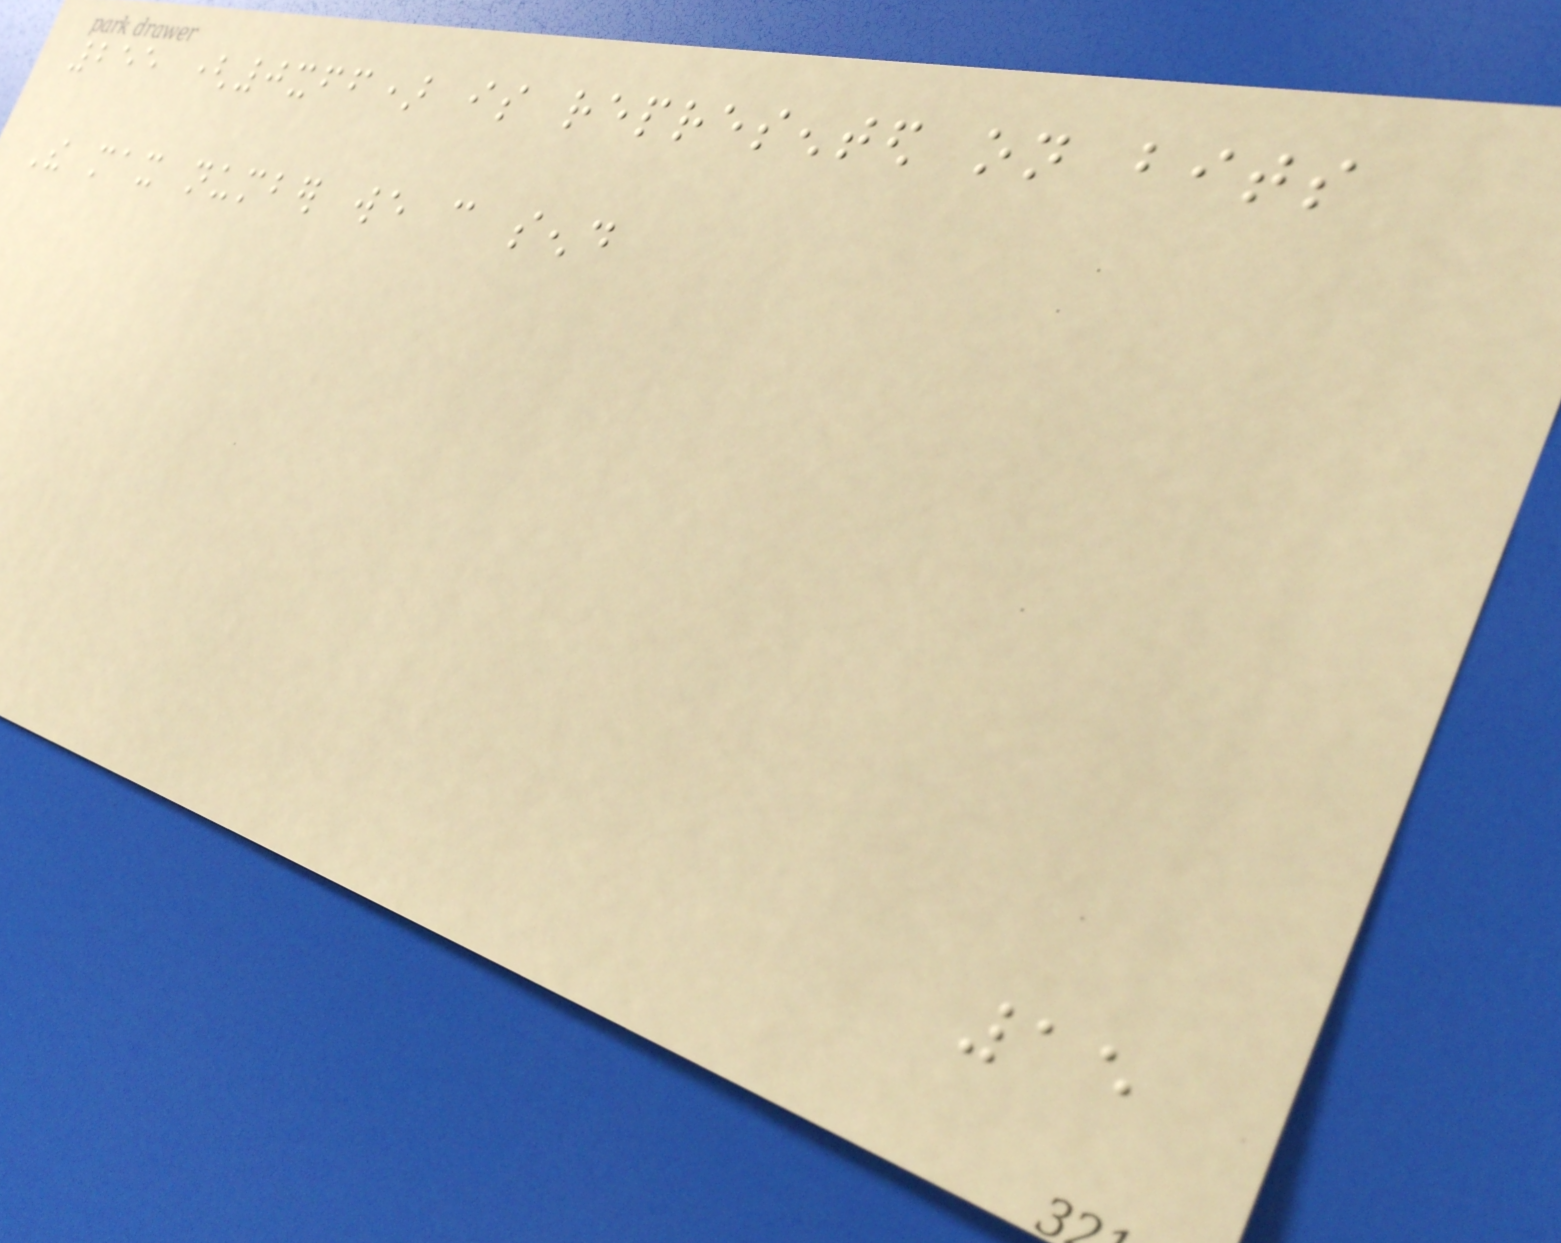255 (0xff) is represented on bits
The max number we can send
15
